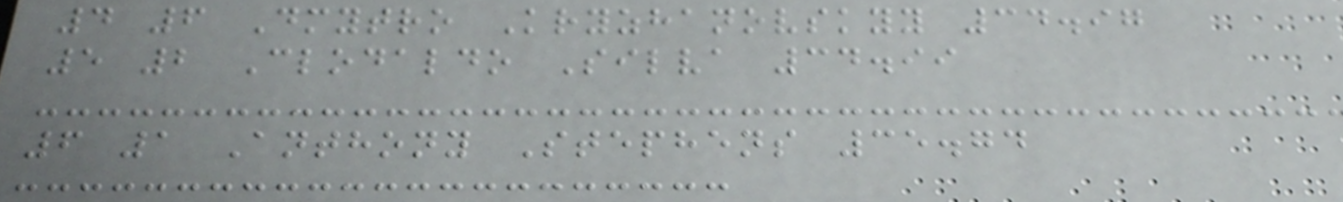4 6 Dmytro Kryzhanovskyy 34.97
5 2 Clodaldo Silva 34.99
6 1 Anthony Stephens 35.74
